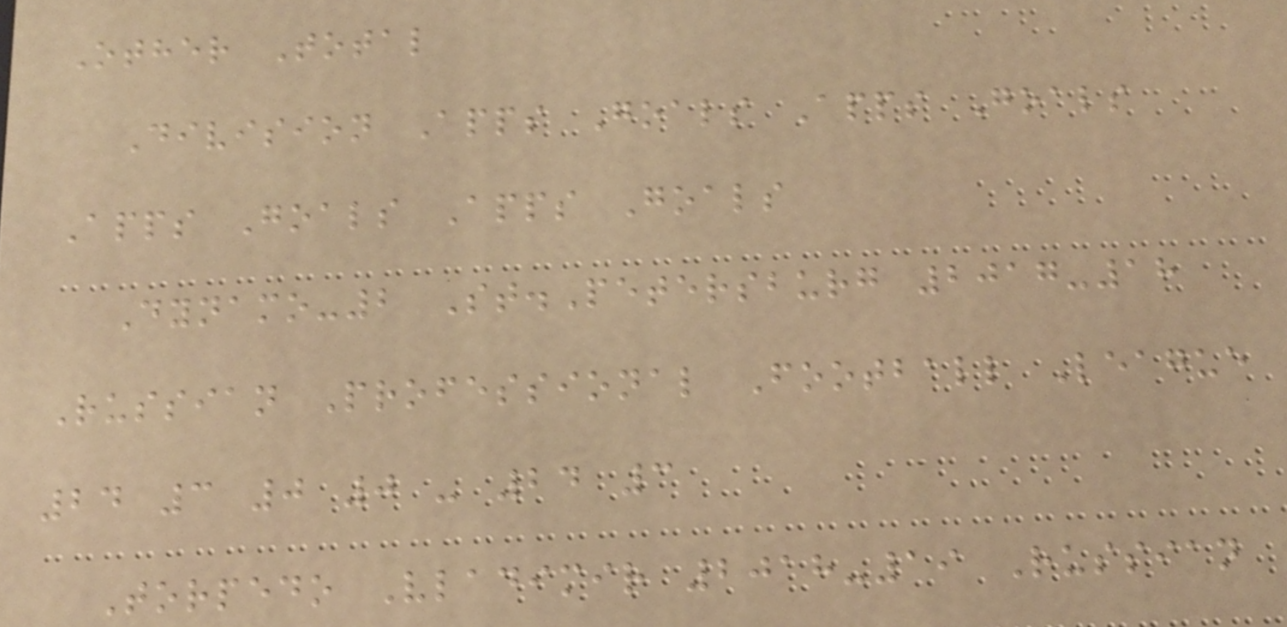Other Total
Division Apps Goals Apps Goals
Apps Goals Apps Goals
Dynamo-2 St.Petersburg 2017-18
Russian Professional Football League
24 3 0 0 - 24 3
Torpedo Vladimir 2018-19 Russian
